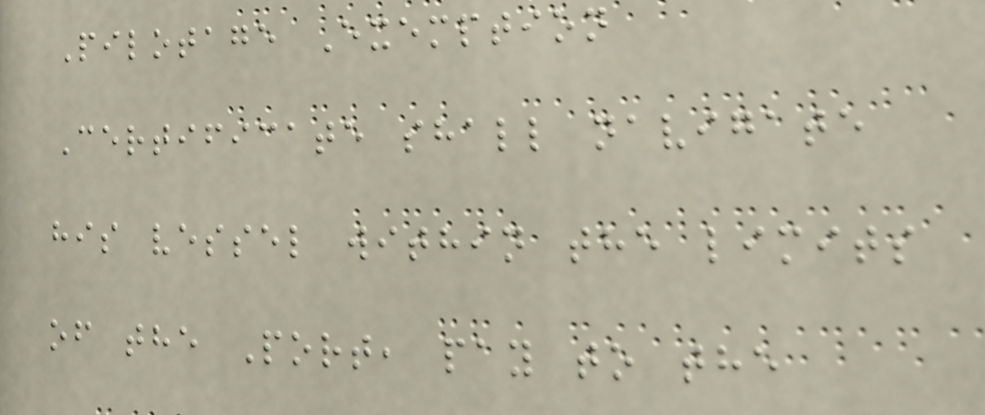Pilotage Exemption
Certificate shall navigate
his vessel within the limits
of the Port, pay to the
